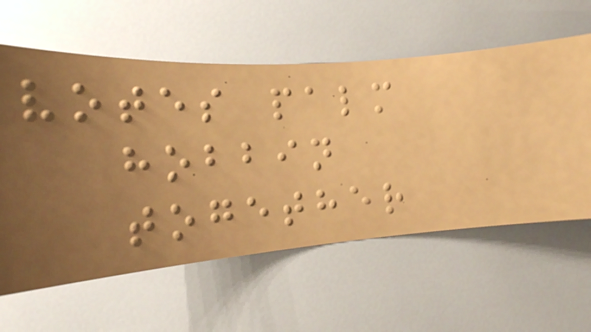votes palm
hobbin
together
